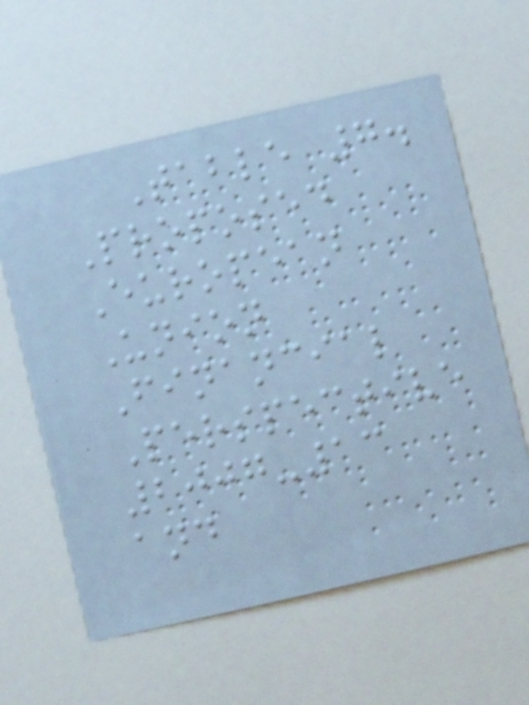Table 7.
Proposed
European
Union
Financial
Perspective
2007-13
and
